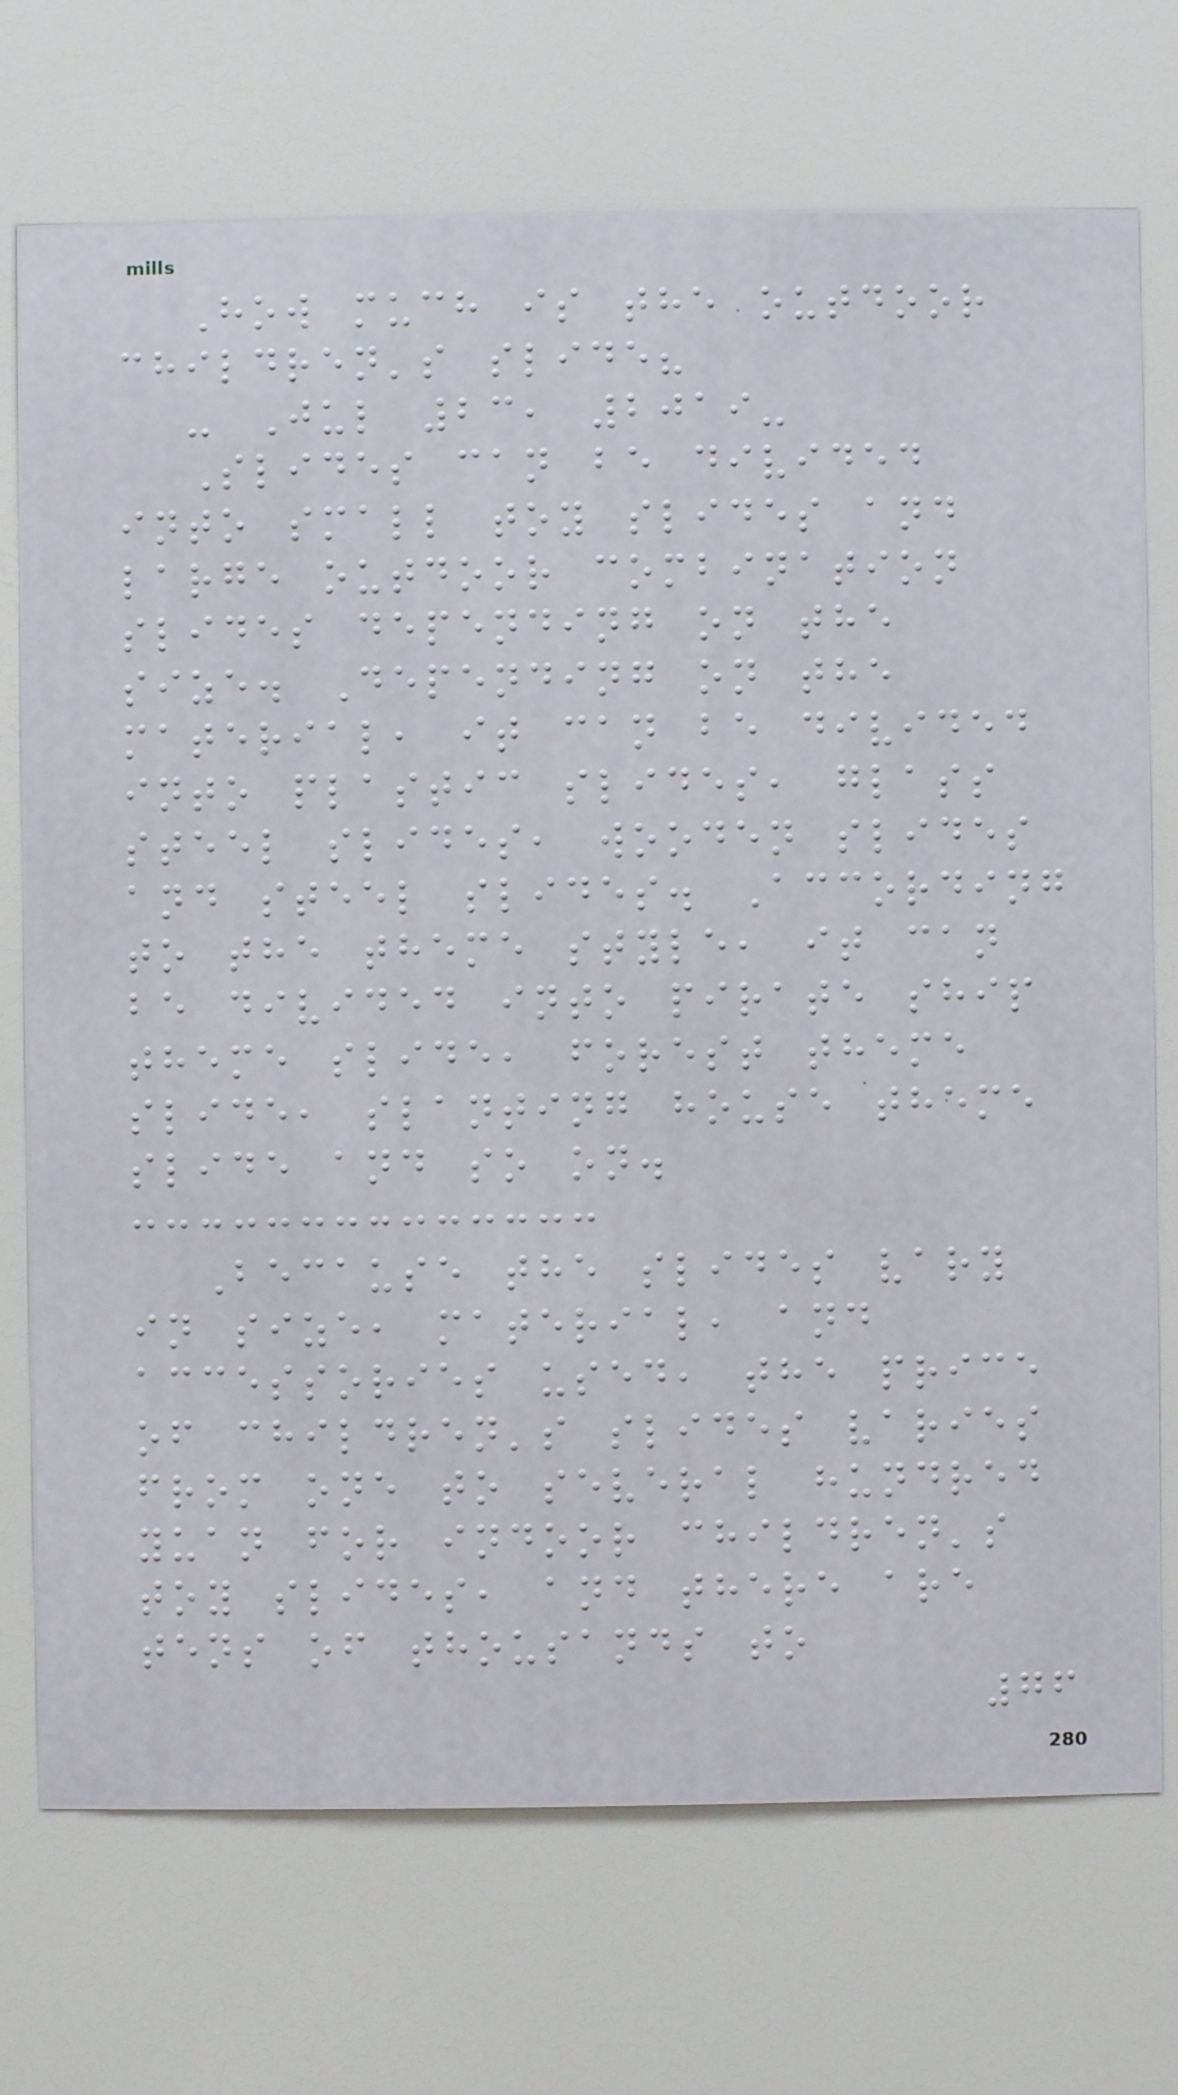How much is the outdoor
children's slide?
- Jul 23, 2019-
Slides can be divided
into small toy slides and
large outdoor combination
slides depending on the
size. Depending on the
material, it can be divided
into plastic slides, glass
steel slides, wooden slides
and steel slides. According
to the theme style, it can
be divided into pirate ship
theme slide, forest theme
slide, slanting house theme
slide and so on.
Because the slides vary
in size, material, and
accessories used, the price
of children's slides varies
from one to several hundred
yuan for indoor children's
toy slides, and there are
tens of thousands to
76
